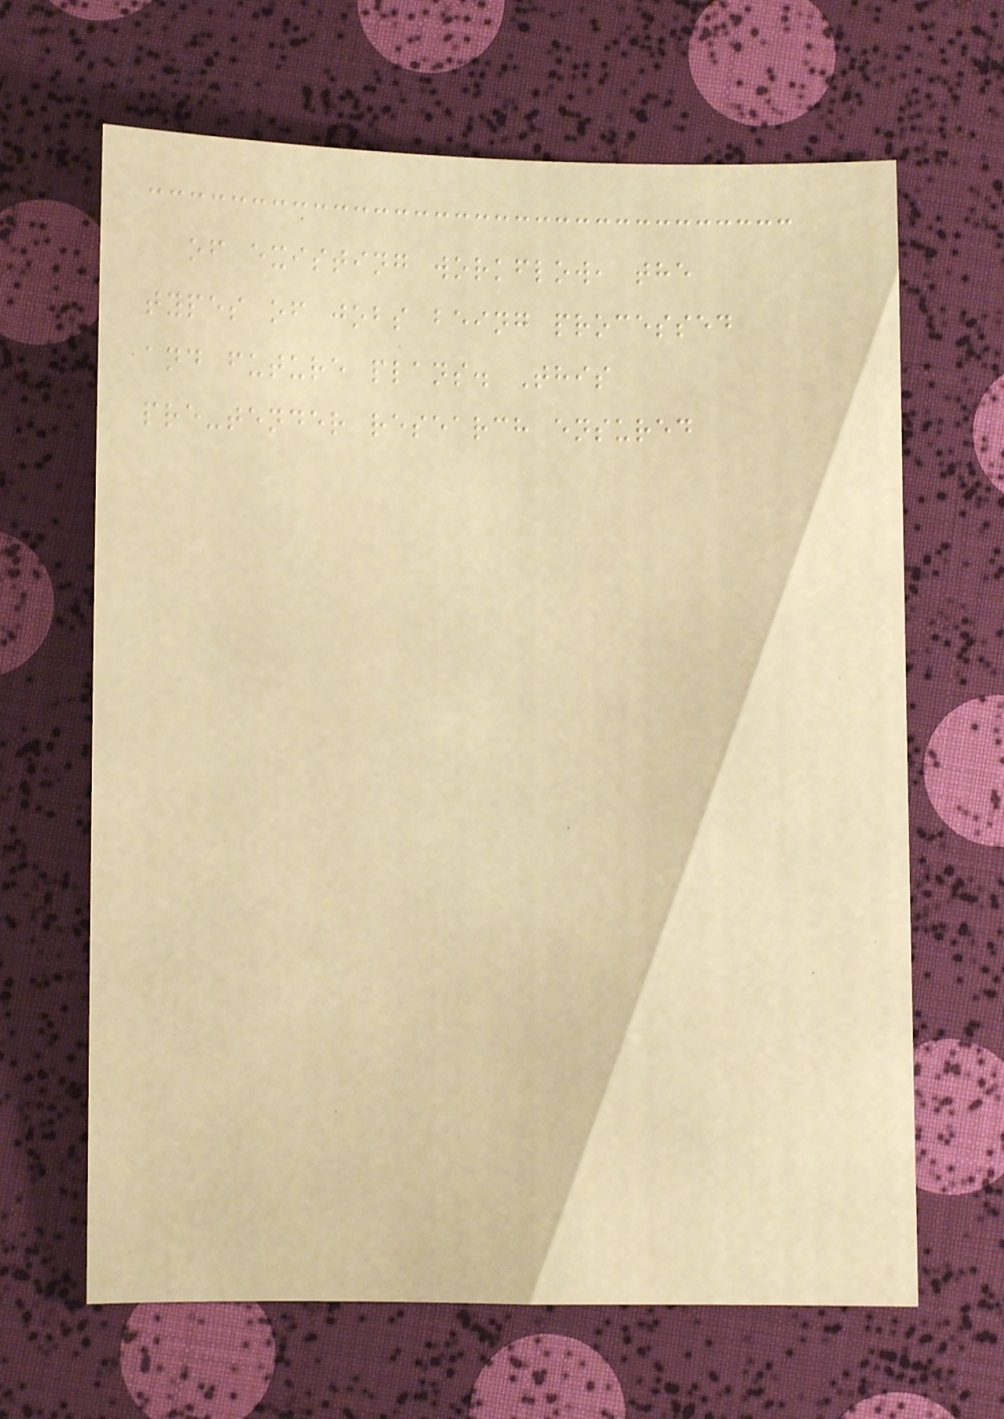of existing workflow, the
types of jobs being processed
and future plans. This
pre-tender research ensured
